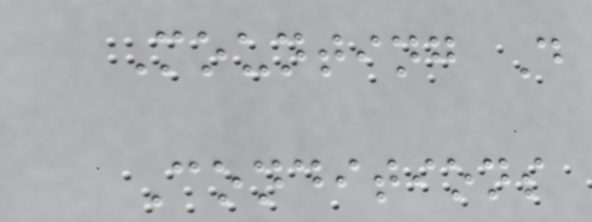Mounting D
Conditions
